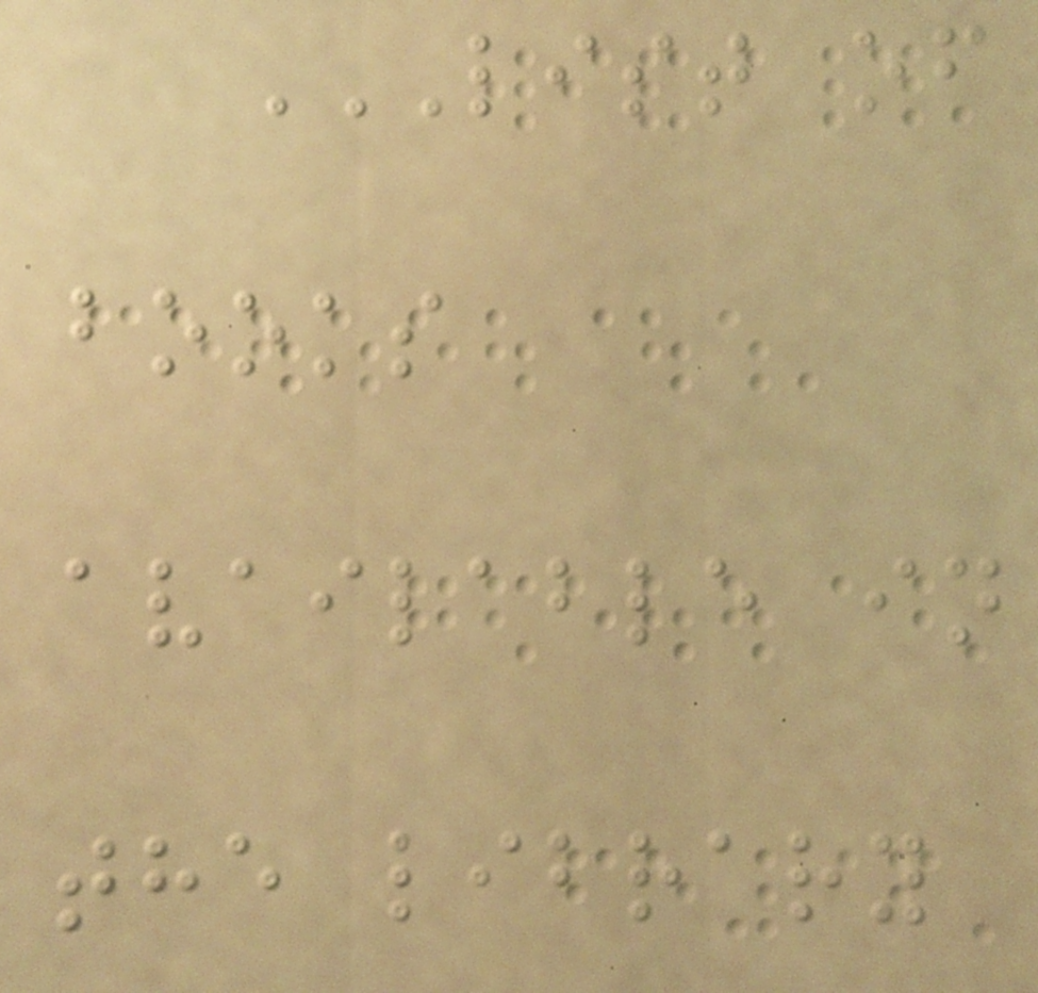LIST OF
BOOKS
AVAILABLE IN
THE LIBRARY
